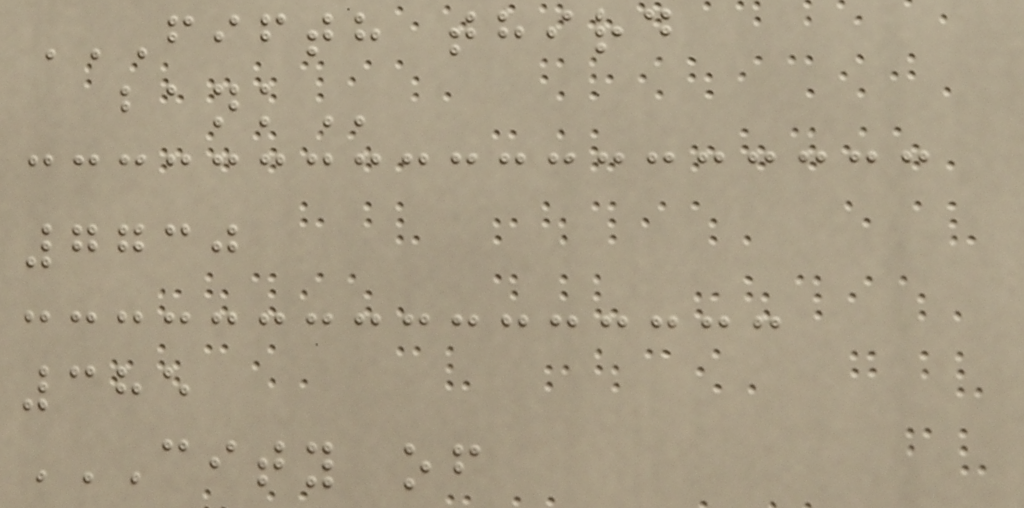FIFTH THIRD
BANK
7730
385
CITY OF
